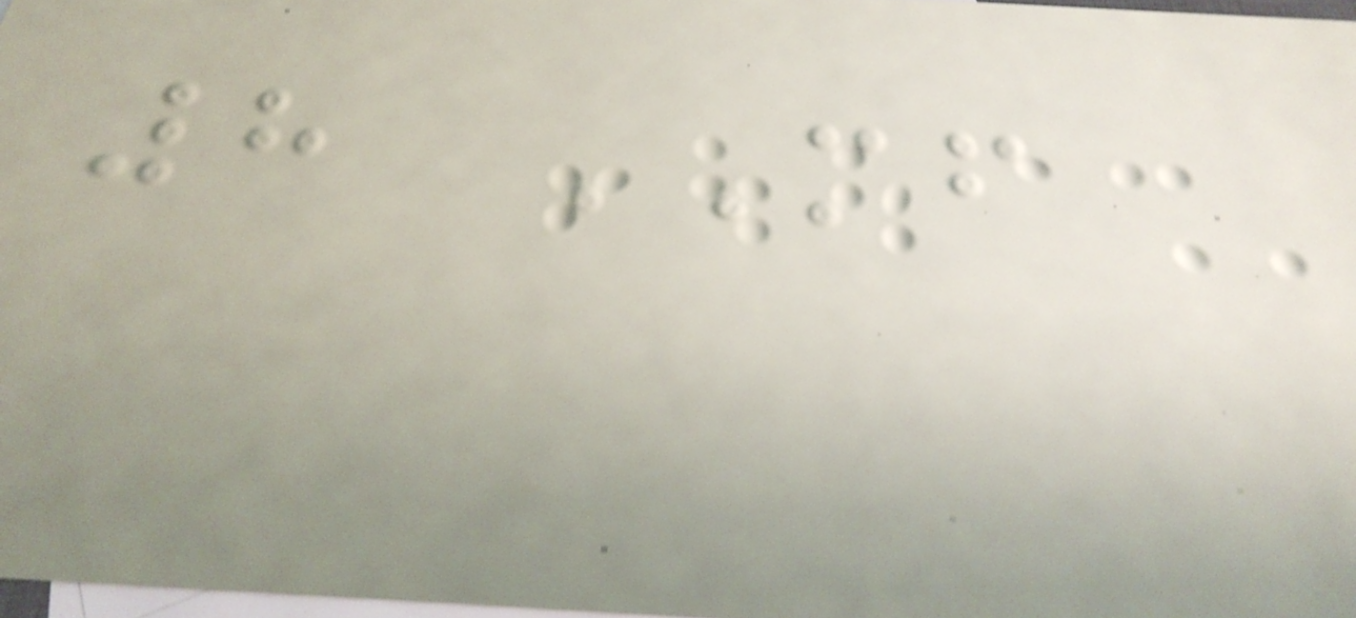8 MF
